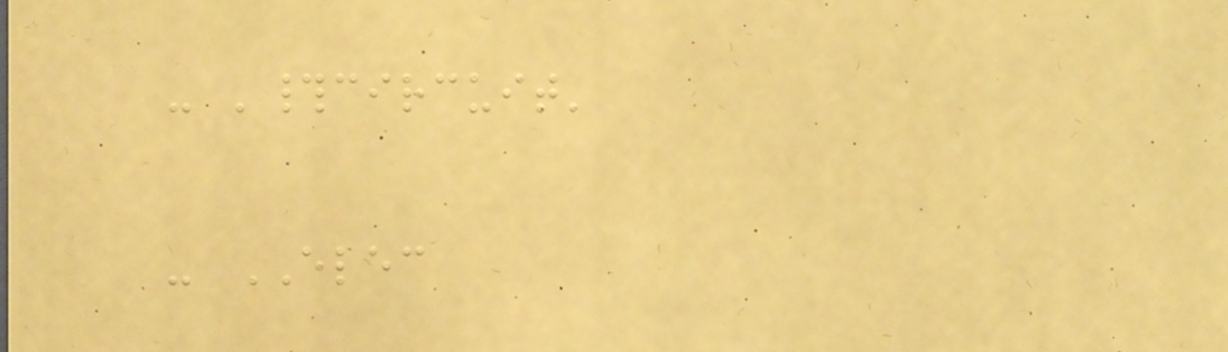- '#circuit'
- ELEC
